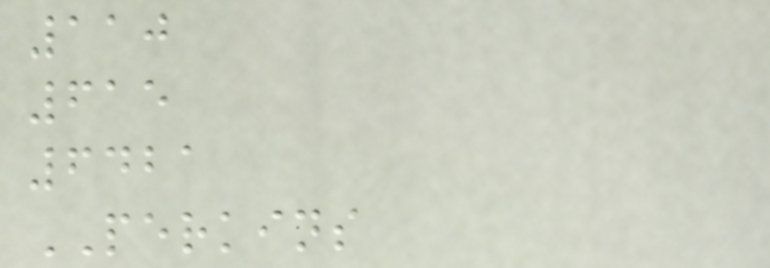110
615
6421
PERKINS
